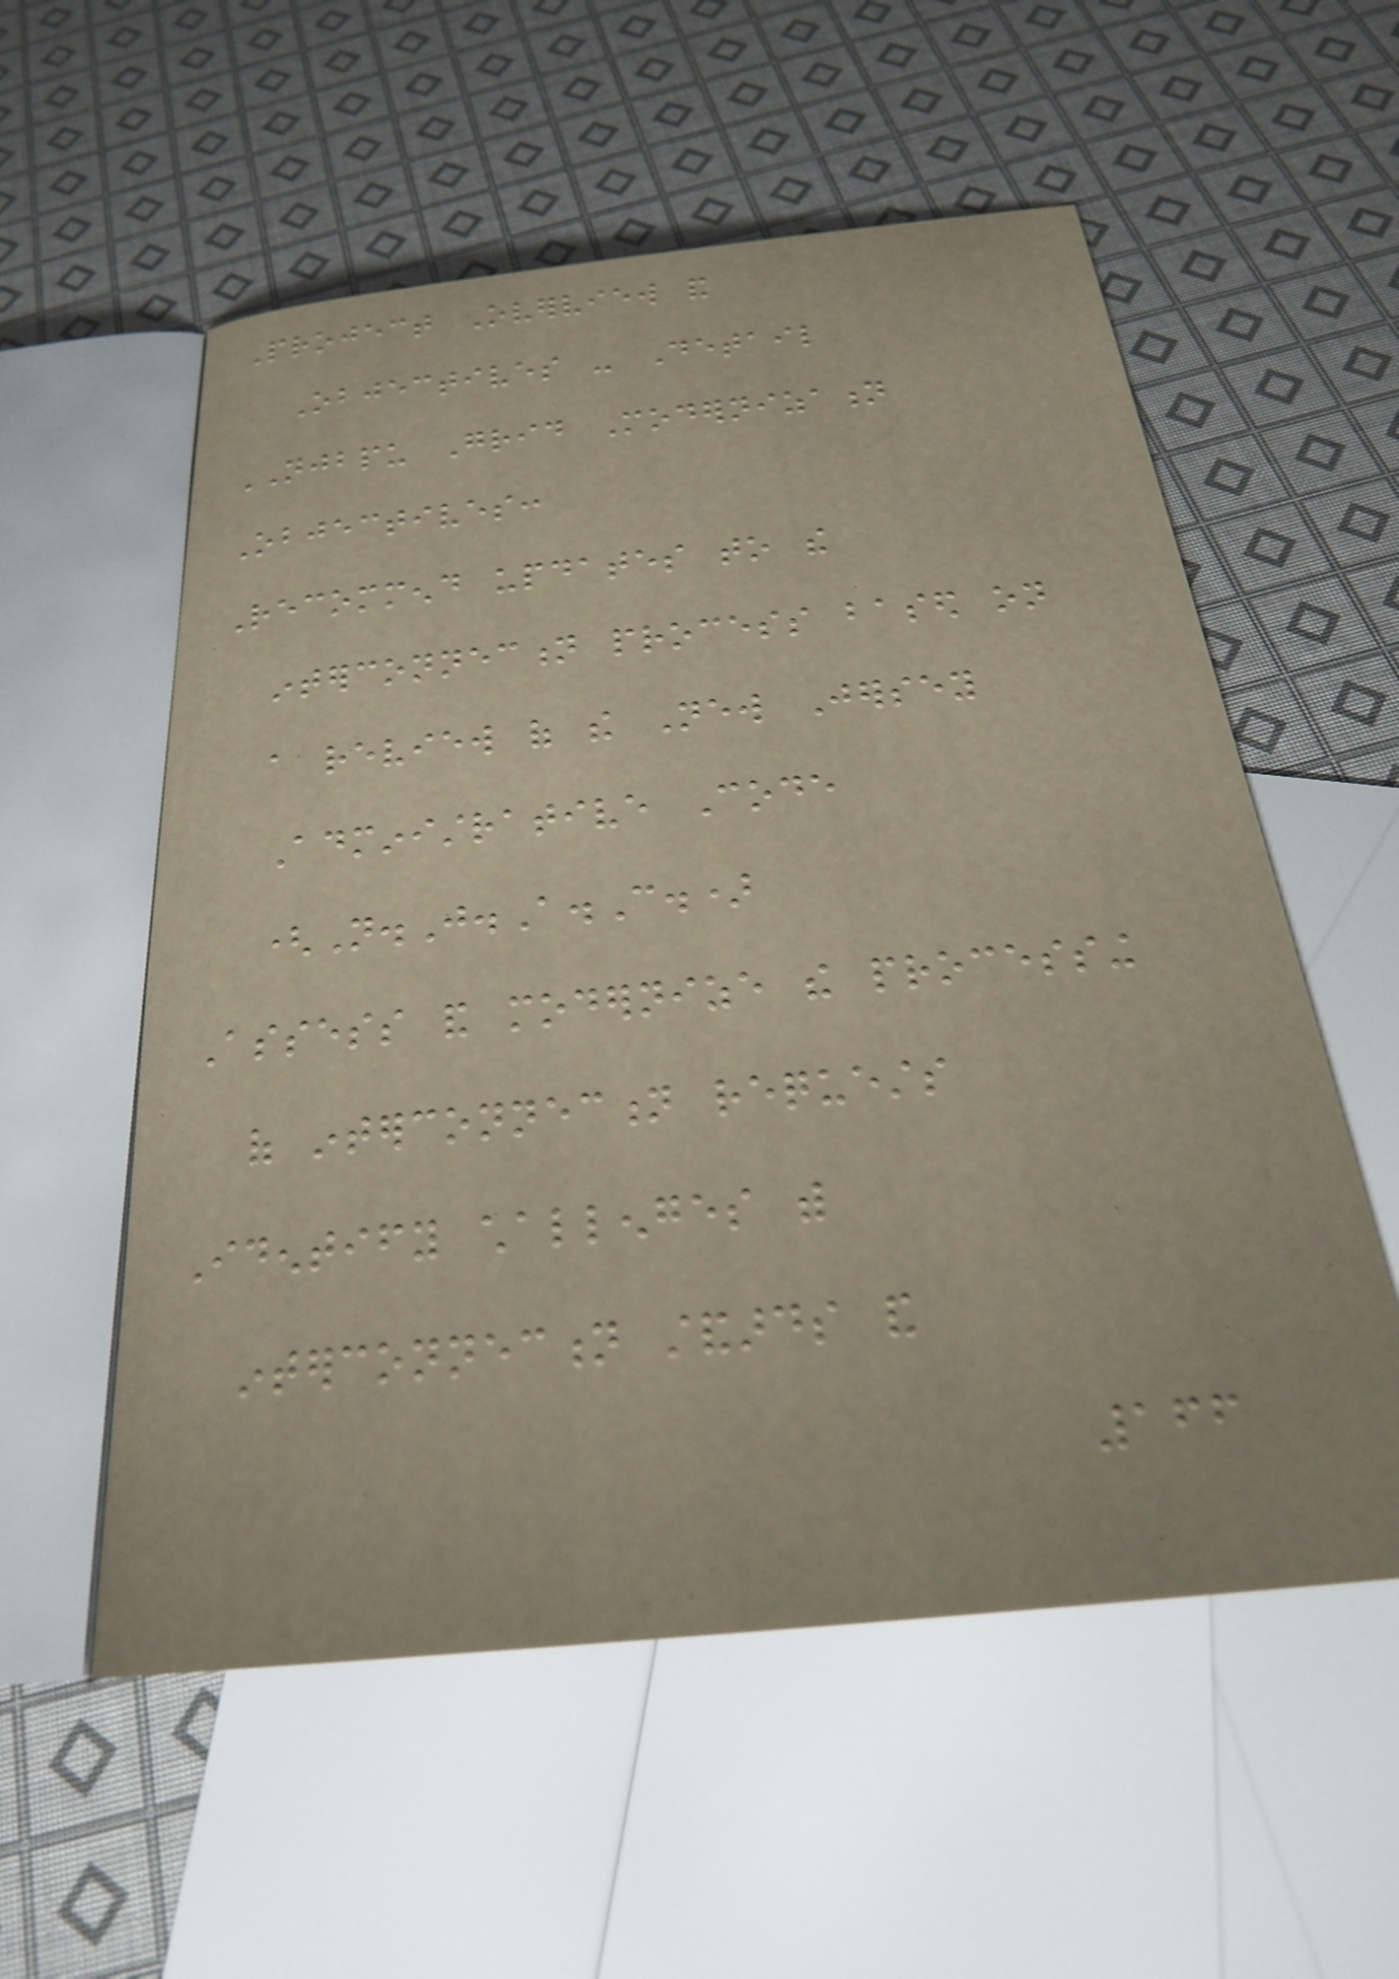Project Overview and
Objectives - Detail
NJBPU Grid Modernization
Objectives:
Recommend updates to the
interconnection process based on
a review of the New Jersey
Administrative Code
(N.J.A.C.)
Assess and modernize the processing
of interconnection requests
Identify challenges with
interconnection standards and
166
